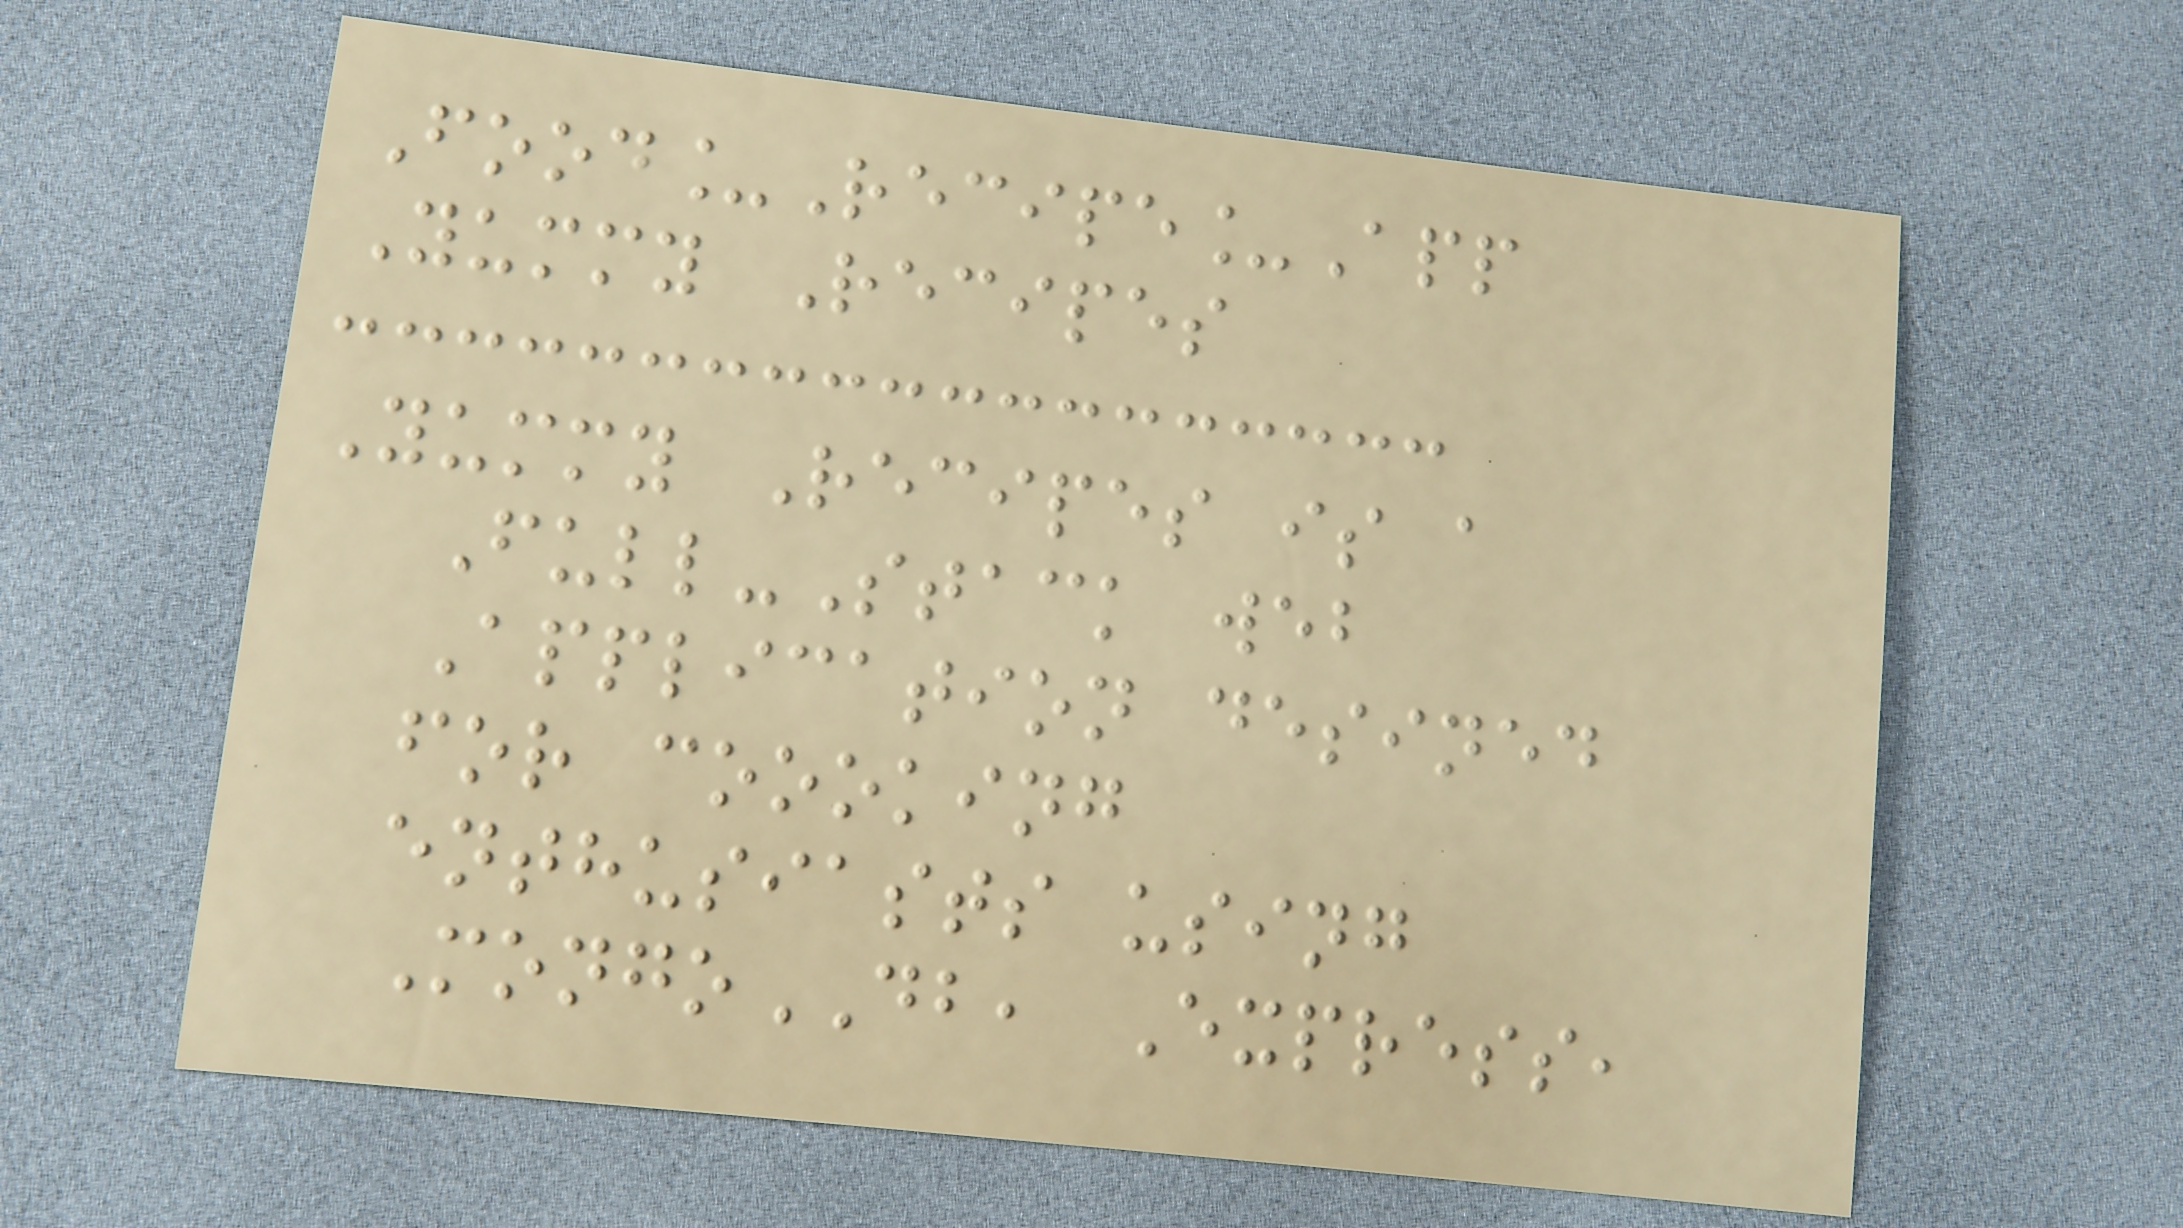Food_Recipe_App
Yummy Recipes
Yummy Recipes is a
Full-Stack web
Application desined
for coooking
enthusiasts using
MongoDB, Express,
